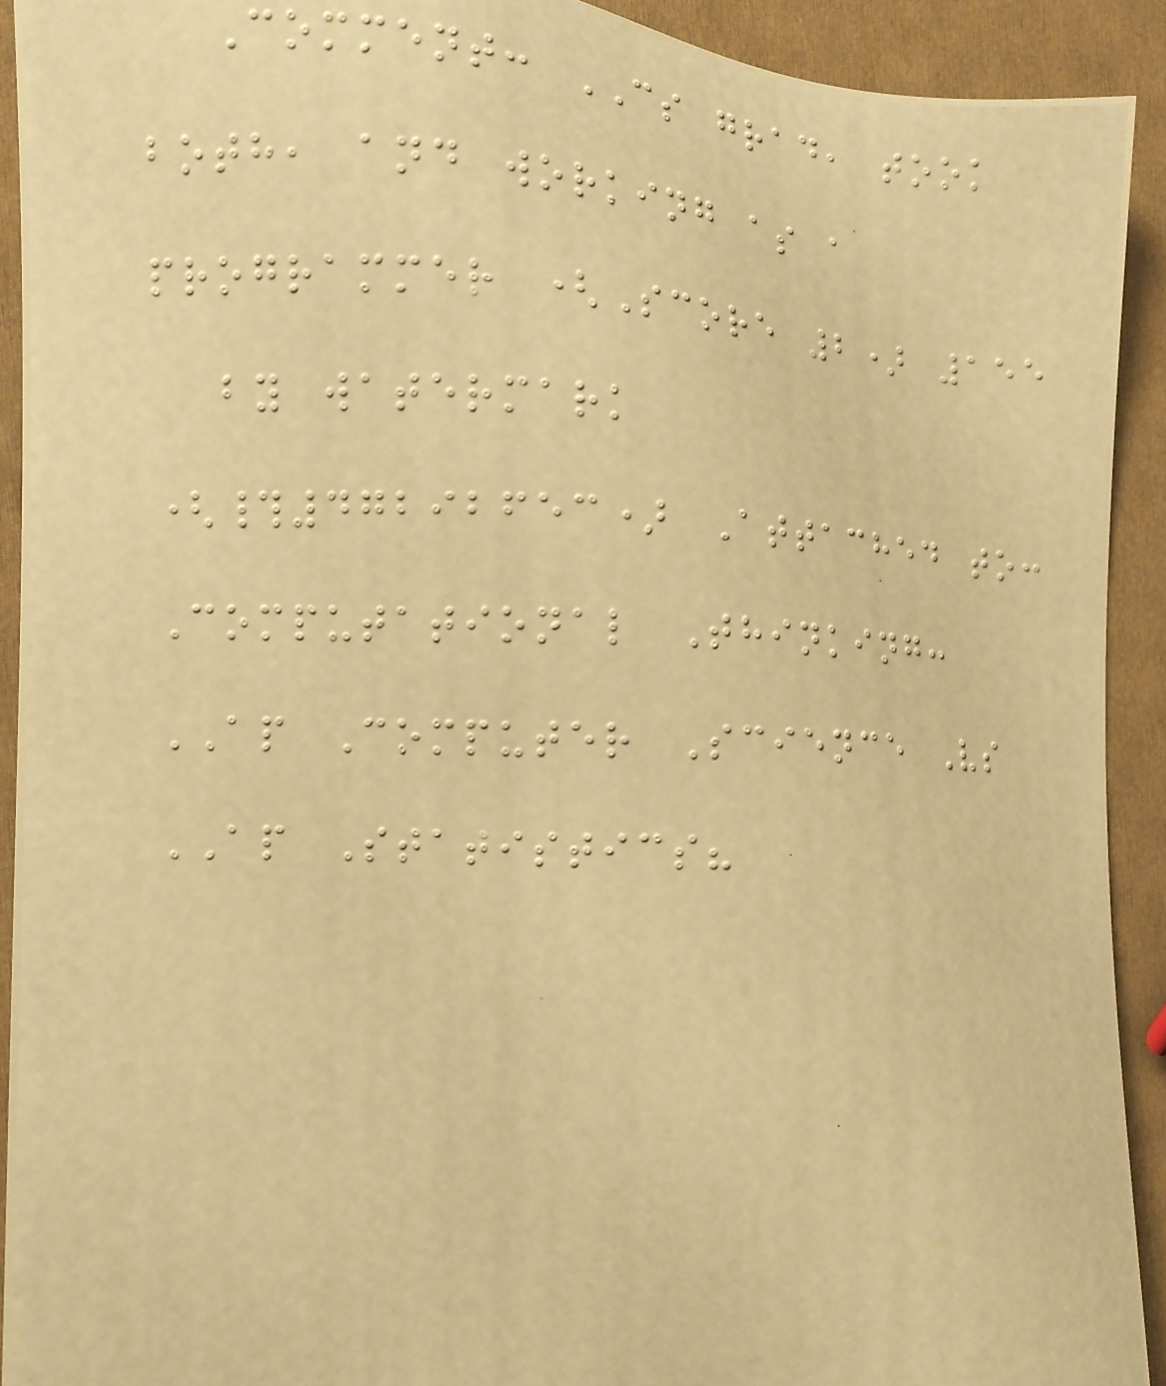Comment: CS grad, took
both, and working as a
programmer (Score 2) 155
by watermark
(#47292653) Attached to:
Computational Thinking:
AP Computer Science Vs
AP Statistics?
